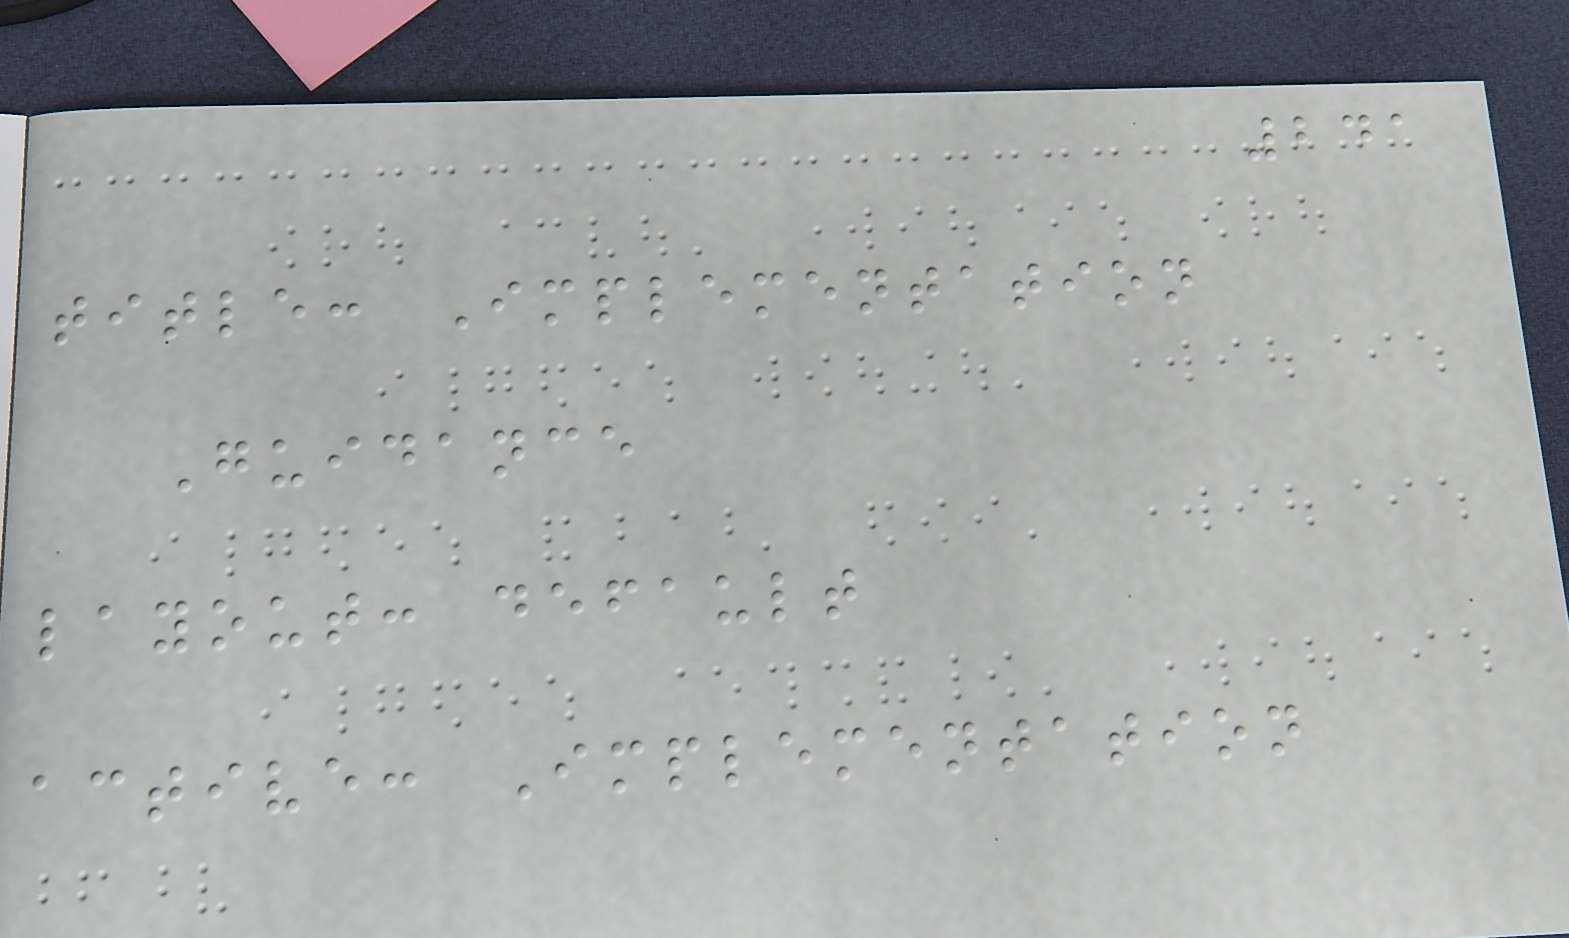241
title: Implementation
Guidance
layout: default
active: Implementation
